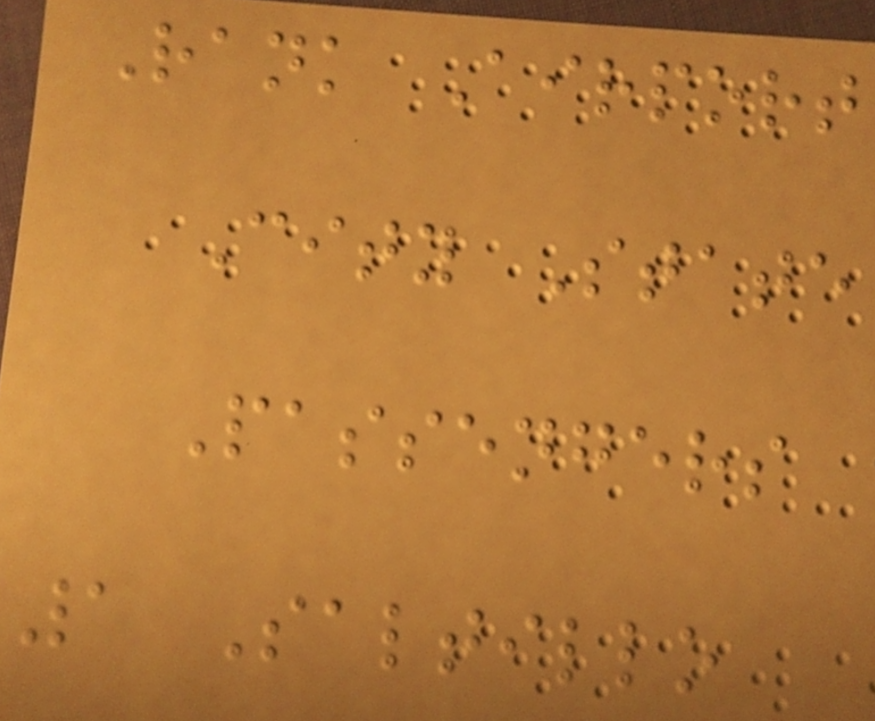Rank Airport
City State
Passengers
1 Saltillo
